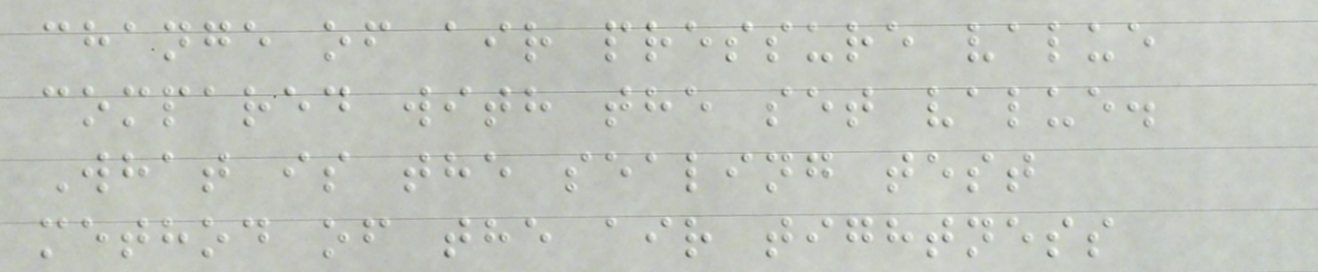change of air pressure value
compared with the set value.
What is the sealing test
method of the air tightness
